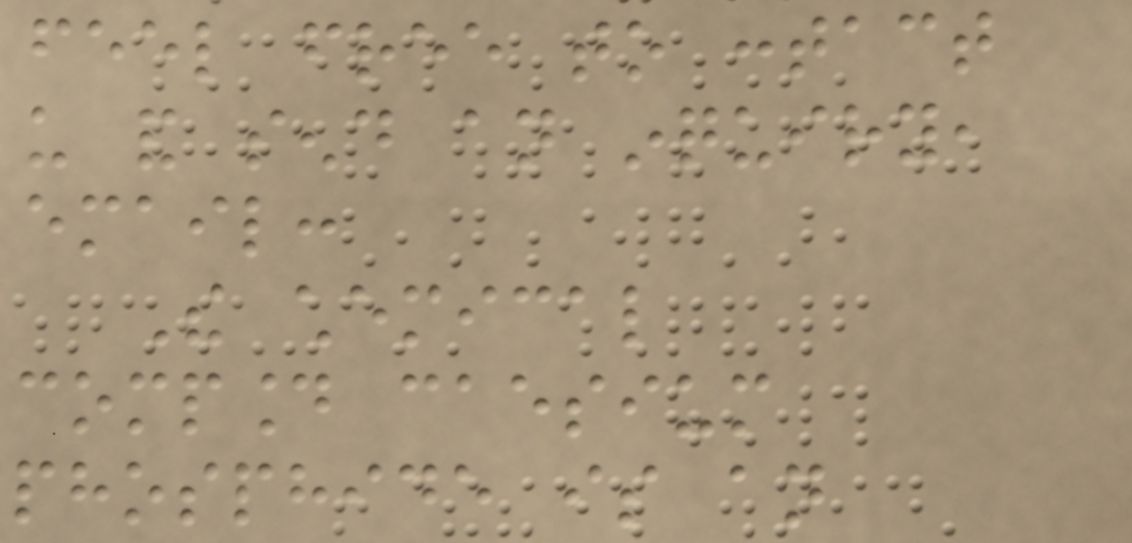feel free to contact
us and send an inquiry,
email:
The chemical
compound caesium
phosphide is an
